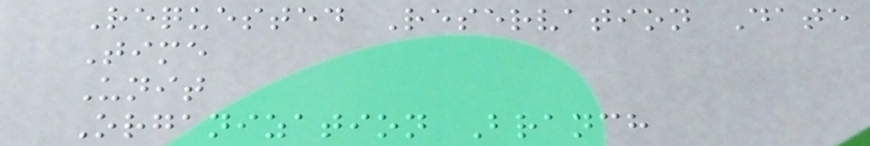Requested Reservation Date
Time
Unit
Organization Branch
